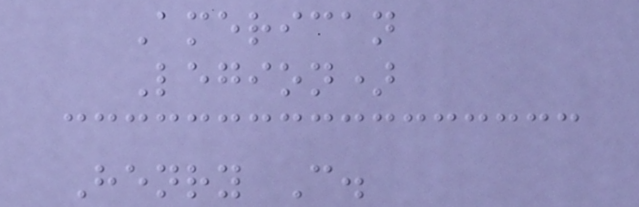American
Legion)
Henry C.
